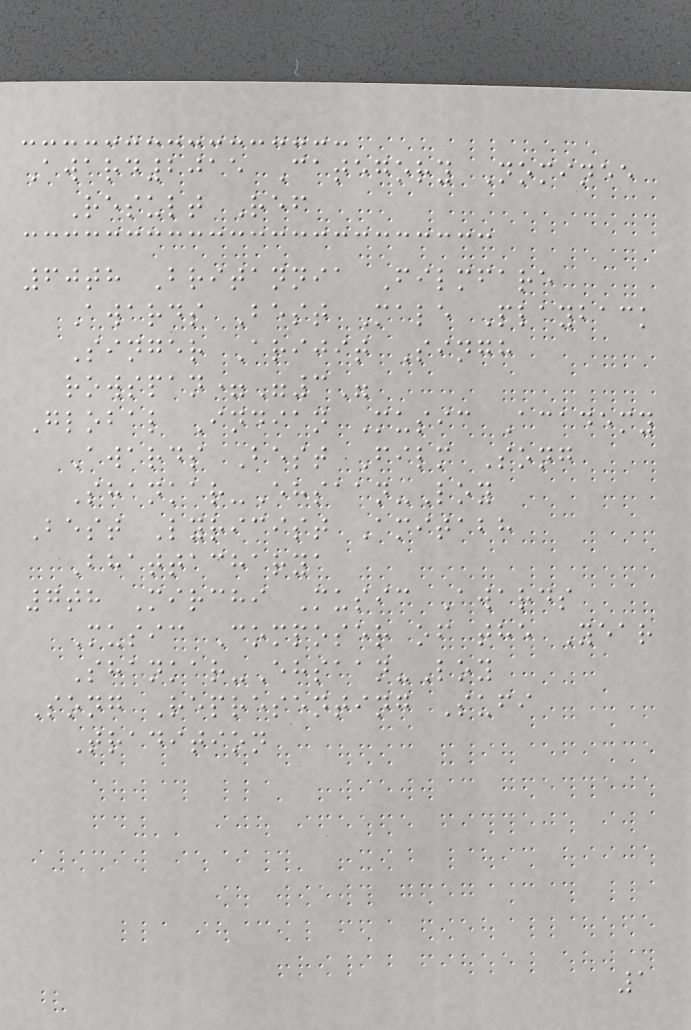Award2015 Category Nominee
Result Ref
60th Britannia Filmfare
Awards Best Male Playback
Singer Arijit Singh
rowspan="3"
Global Indian Music Academy
Awards Best Film Song
Shankar-Ehsaan-Loy
Best Lyricist Amitabh
Bhattacharya
7th Mirchi Music Awards
Music Composer of the Year
Shankar-Ehsaan-Loy
Song Representing Sufi
Tradition
1
